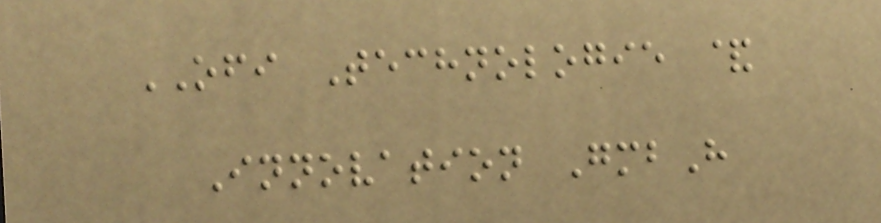OFI Technologie &
Innovation GmbH
